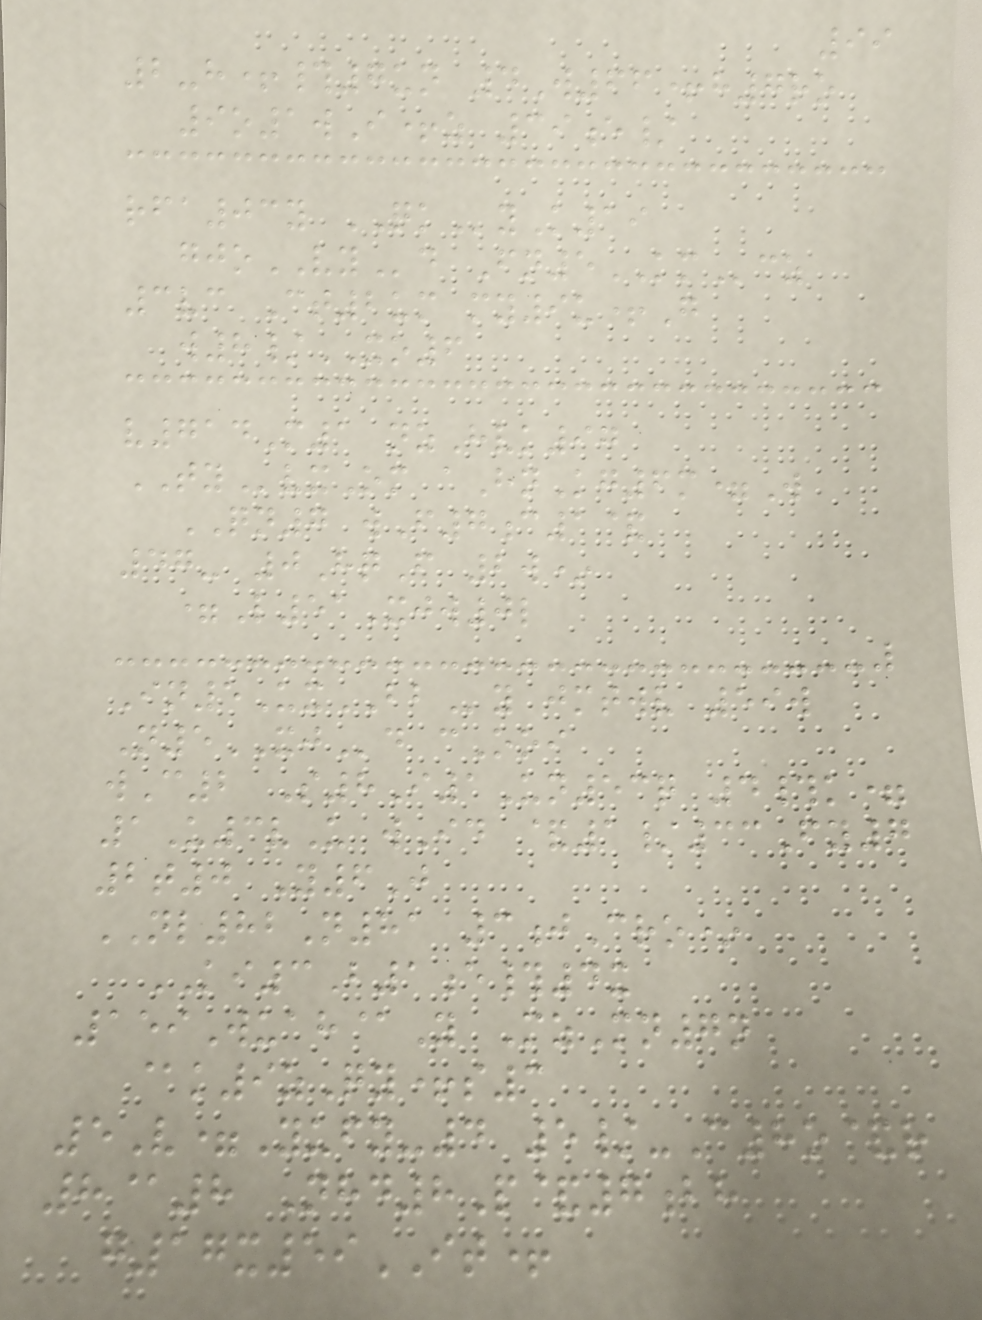99
2-h+#7un 4W66+h7ro
9o1wI+z 39e/
rfa03y QKyK19
gjoVYd Fn5KMcz
3vc Ct2um my9u+G
w8/XO6
v714M1 nzHvk97
TYvxOm aHnKg6m=W
QN7 wF7c1&
47- 0HqF 2w*
=L51Xjw0l
In5UxBBy jmtwv 59w
N5XJd cOoi
wC2 S8I1Un53q 4#k=
1U3vU wId &1/33Fy7
2t0 Y6J
NL82N81 3jCro*
KI3B1e#4x
159Wuah@Y MzMn7n
@k9zQy+s3
5V=Yufy-4 5/-C8o&r
8@8 Nhd8P&7bh
g17x59IT+
